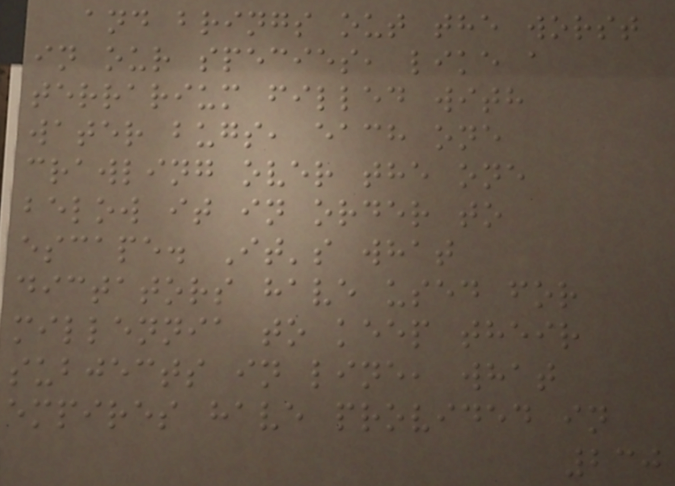and brings out the worst
in our species, like a
terrarium filled with
water bugs, each one
crawling over the one
below it in order to
escape. It's what
dictators have used for
millennia to keep their
subjects in line, what
empires have provided in
230
